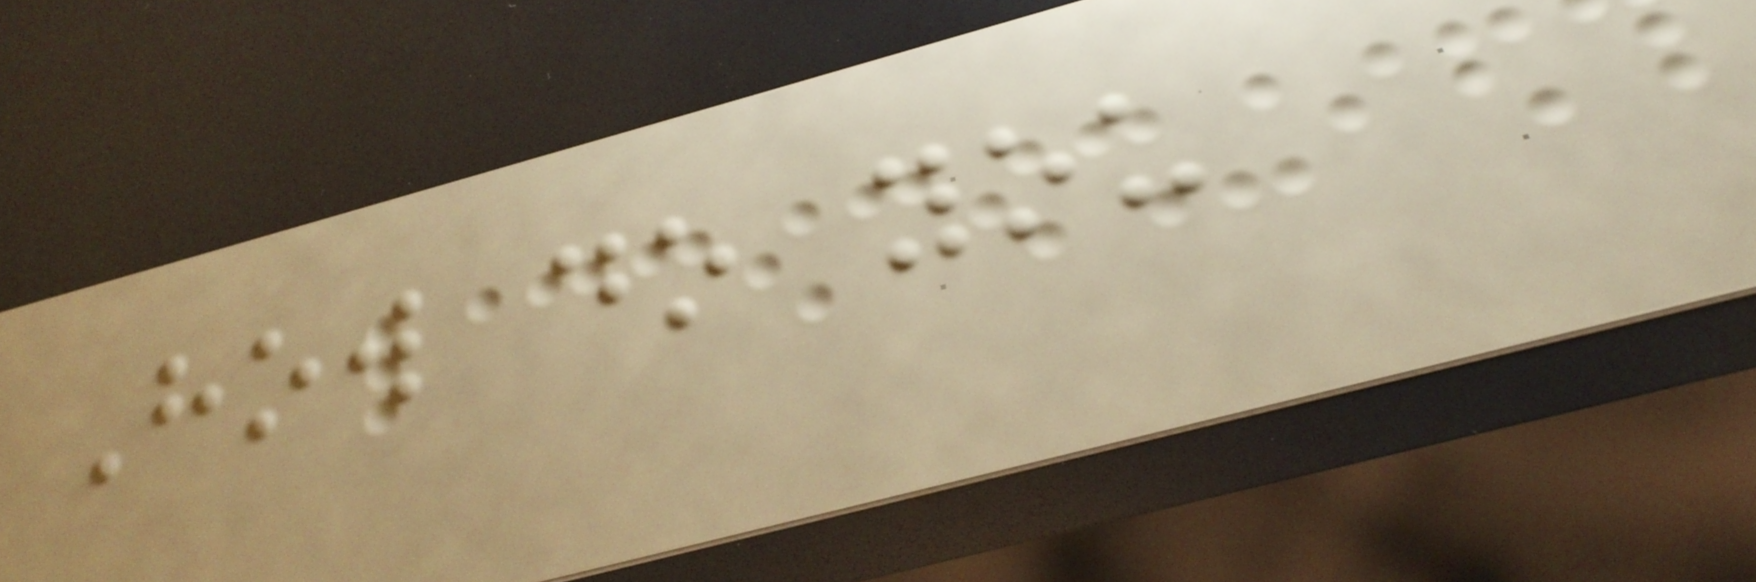How do you
